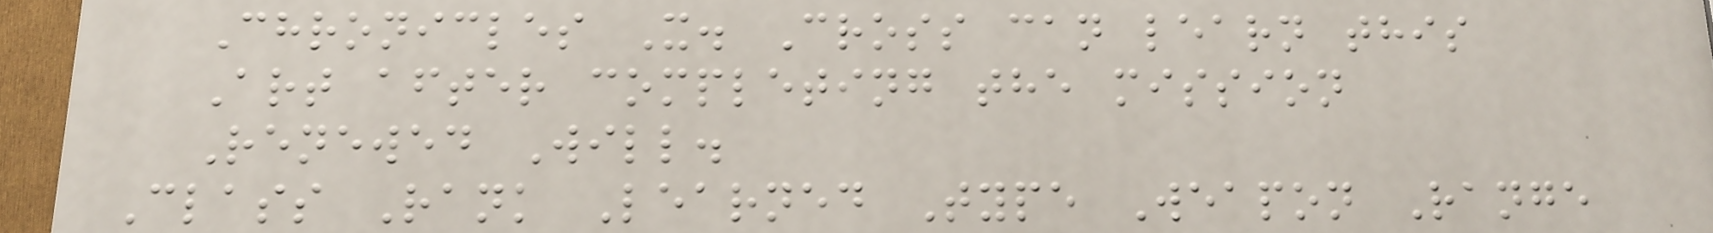Chronicles X. Cross can learn this
Art after completing the mission
Renewed Will.
Class Rank Learned Type Weapon Range
